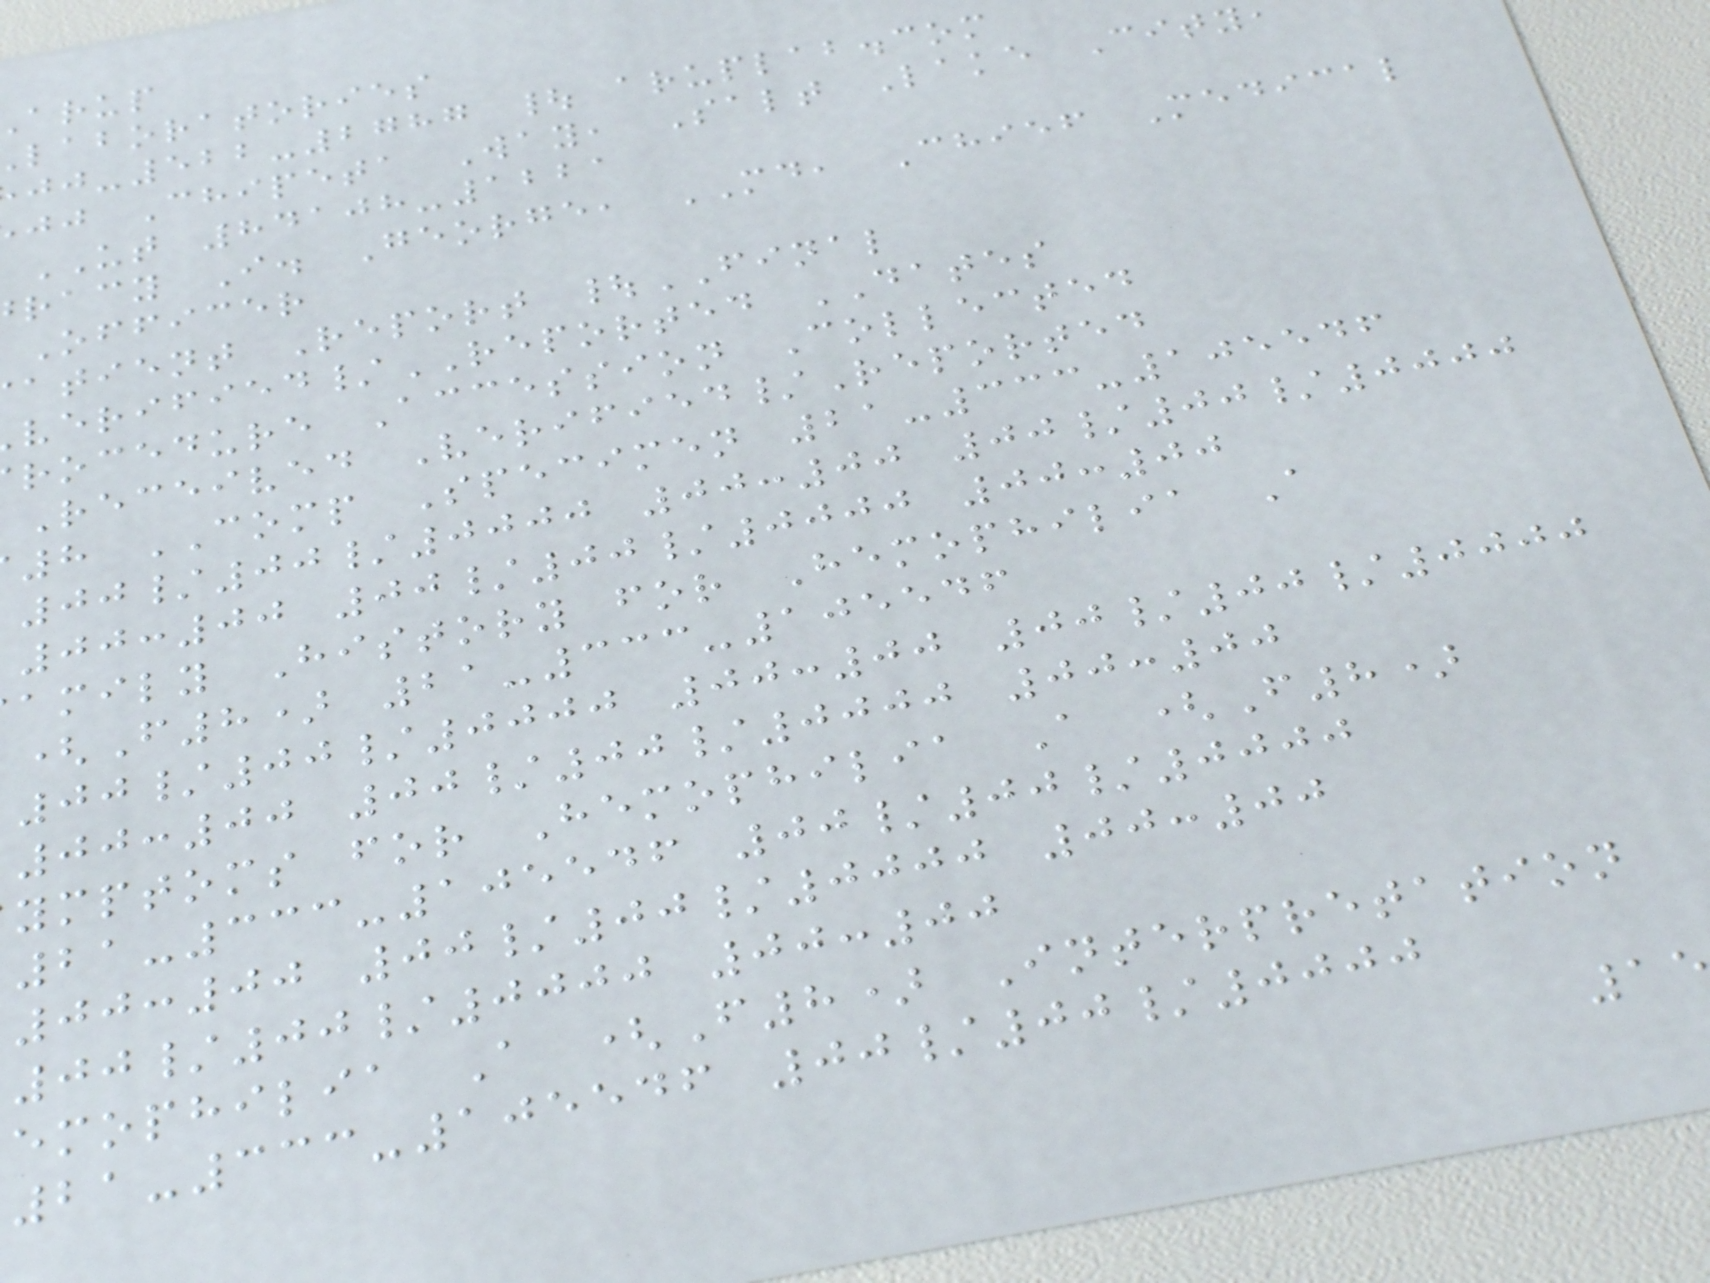arup
laboratories
-522-2787 | aruplab.com
jj Chipeta Way, Salt Lake City
UT 84108-1221
racy I. George, MD, Chief Medical
Officer
atient Report |FINAL
/REPORTED DATES
rocedure Accession Collected
Received Verified/Reported
8 COMP Specimen 21-333-105546
00/00/0000 00:00 00/00/0000
00:00 00/00/0000 00:00
amily History for Hemophilia A
(F8) 21-333-105546
00/00/0000 00:00 00/00/0000
00:00 00/00/0000 00:00
ymptoms for Hemophilia A (F8)
21-333-105546 00/00/0000
00:00 00/00/0000 00:00
00/00/0000 00:00
emophilia A (F8) Interpretation
21-333-105546 00/00/0000
